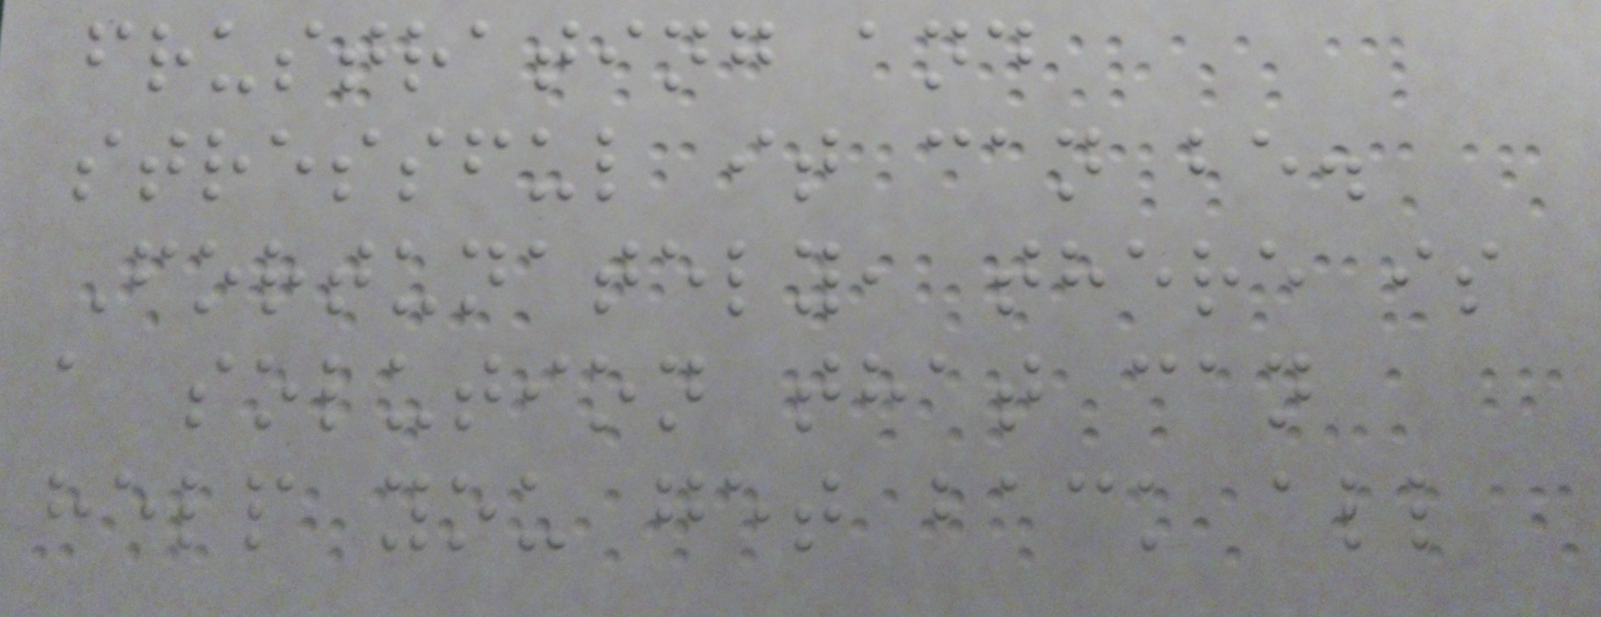frustrating and
stressful it can be.
Fortunately, there is
a solution that can
help you get back all
